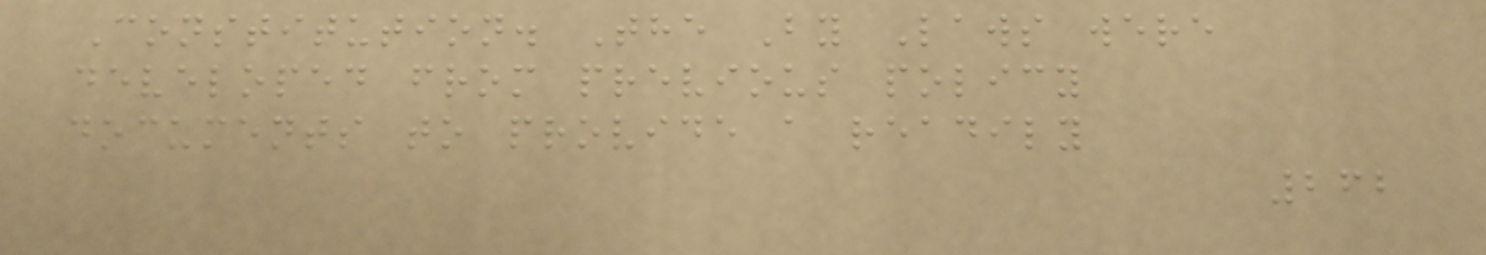Constitution. The By Laws were
developed from previous policy
documents to provide a readily
262
